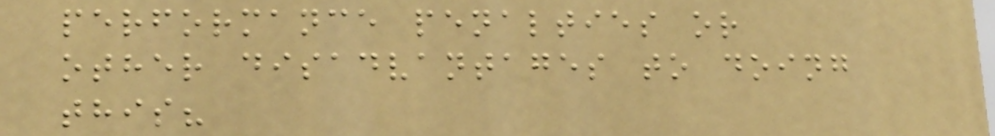performance penalties or
other disadvantages to doing
this?
